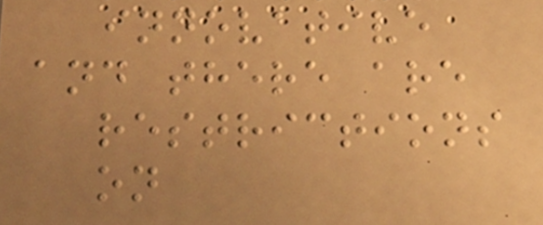innovative
and there are
restrictions
on
